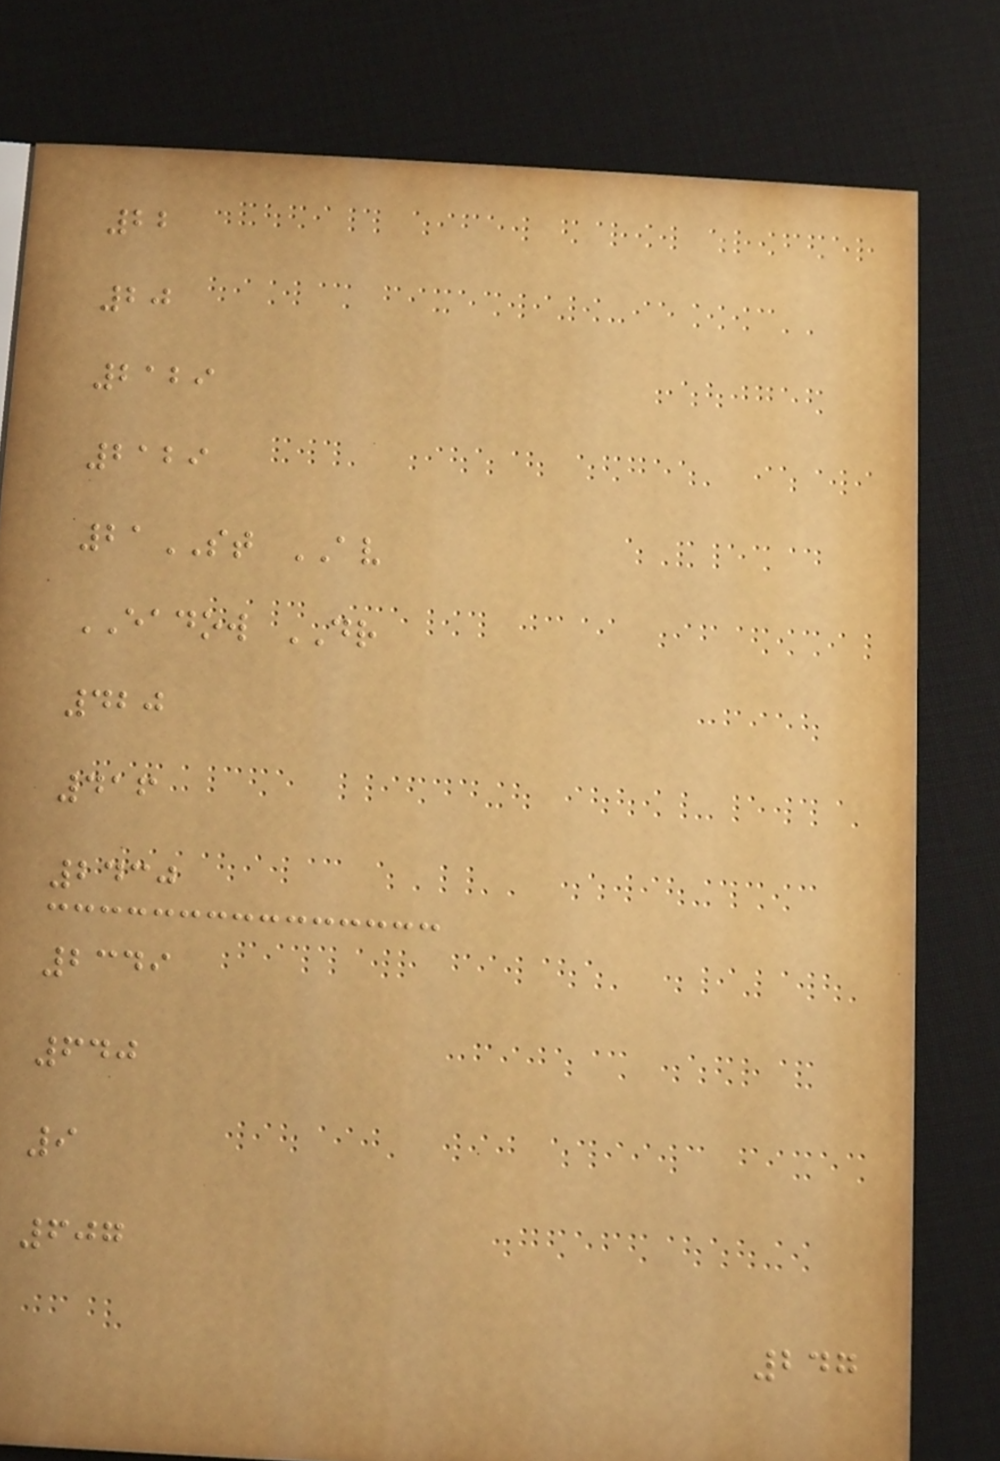22
20
2129
2129
21ST AV
EADOW DR
420
416
2430
2349
640
9
607
247
